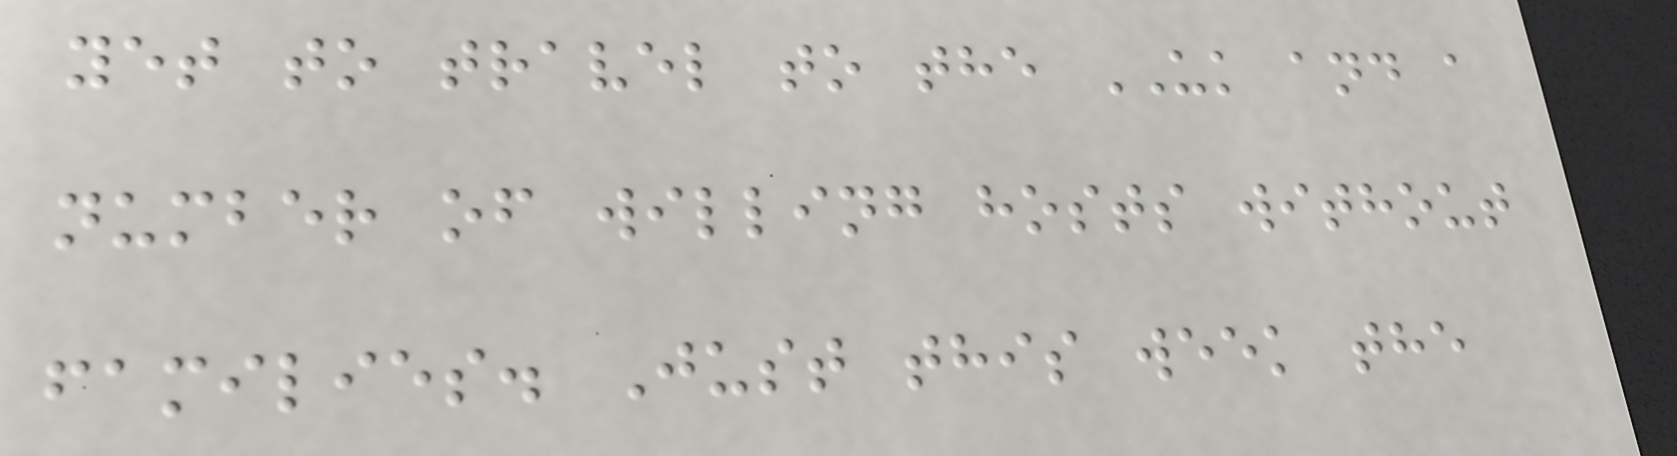yet to travel to the UK and a
number of willing hosts without
families. Just this week the
